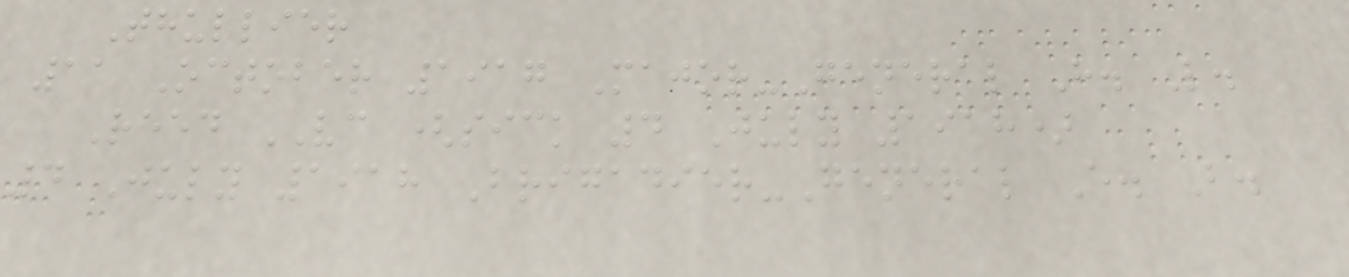Thullier
11 October 1917 Major-General H. L.
Reed VC (sick 4 July 1918)
4 July 1918 Brigadier-General E. B.
